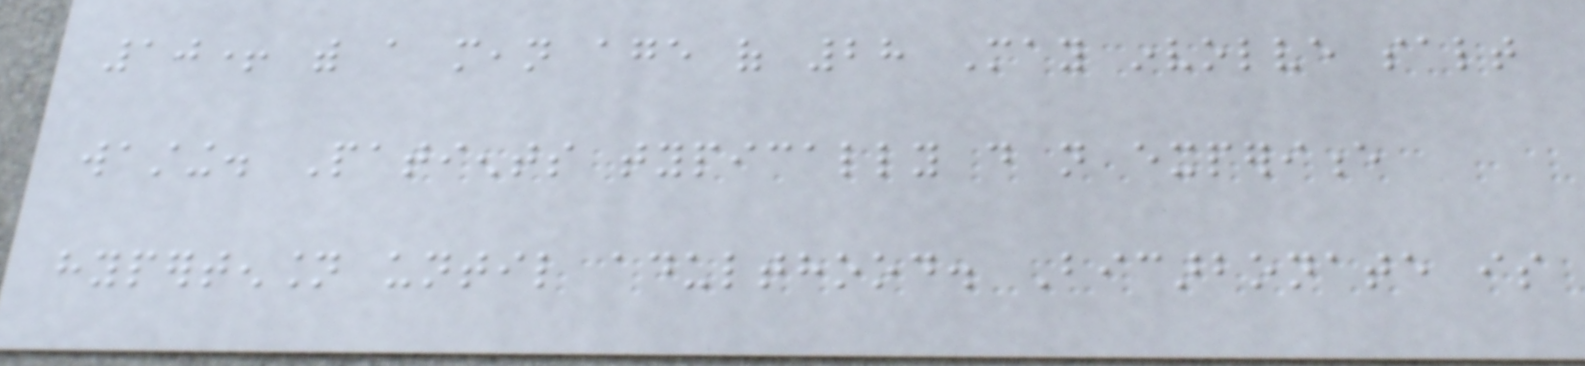10+ with a mean age of 28 May involve salt
wasting. Patients typically do not experience
hypertension until adulthood. Bicarbonate is
